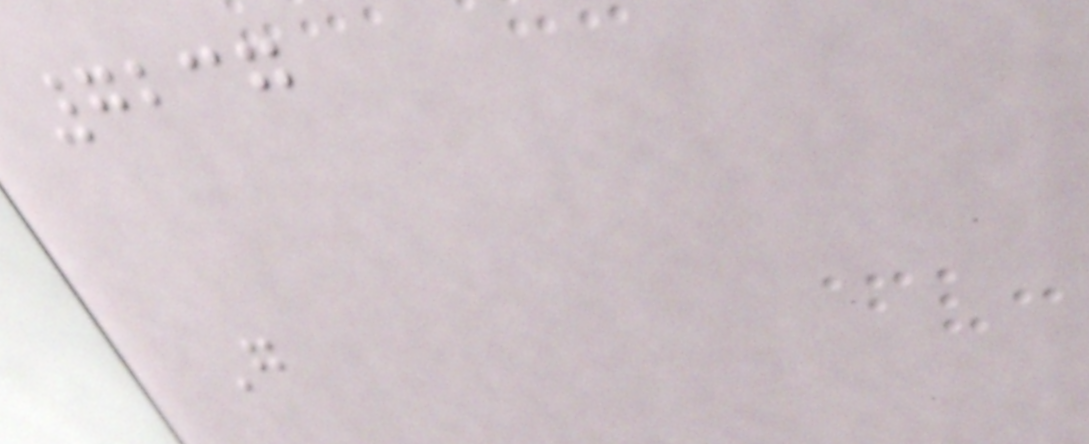7237
G
